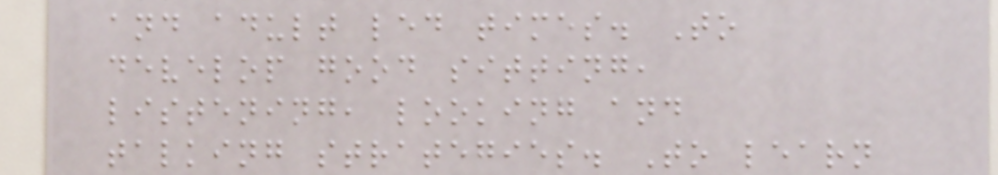and adult led times. To
develop good sitting,
listening, looking and
talking strategies. To learn
